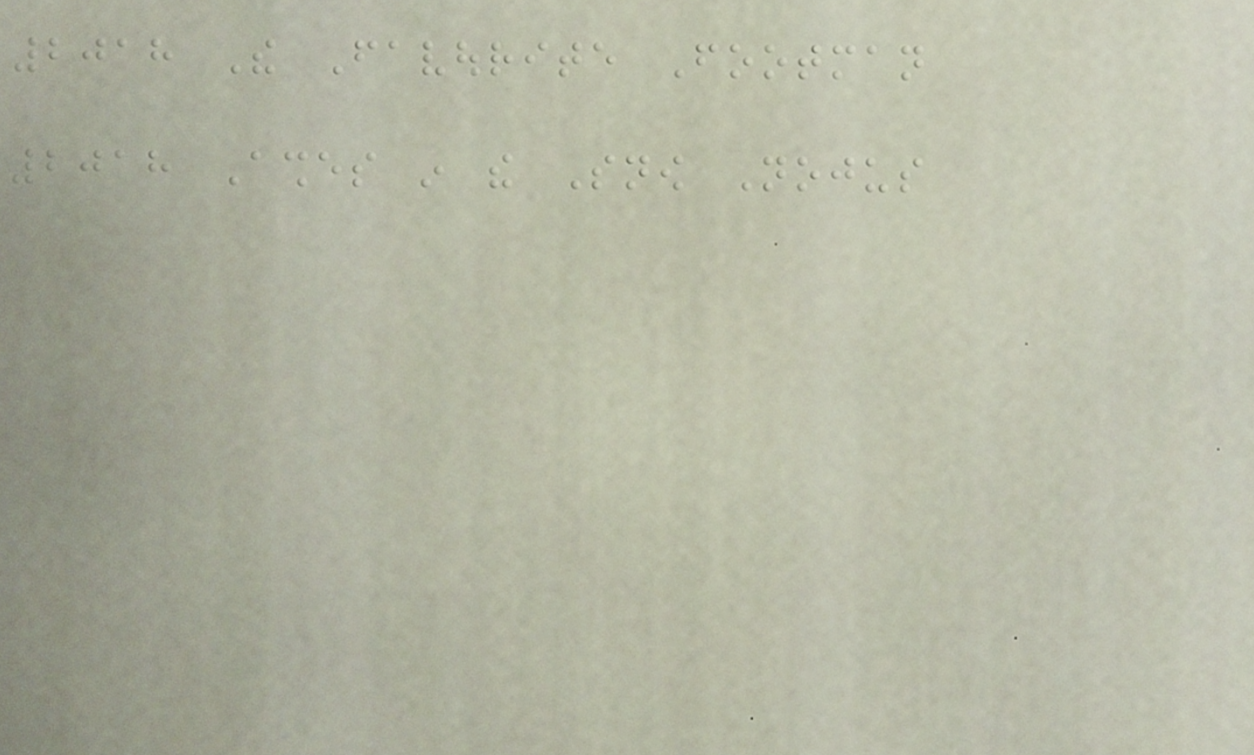2018 The Favourite Footman
2018 Ashes in the Snow Nojus
